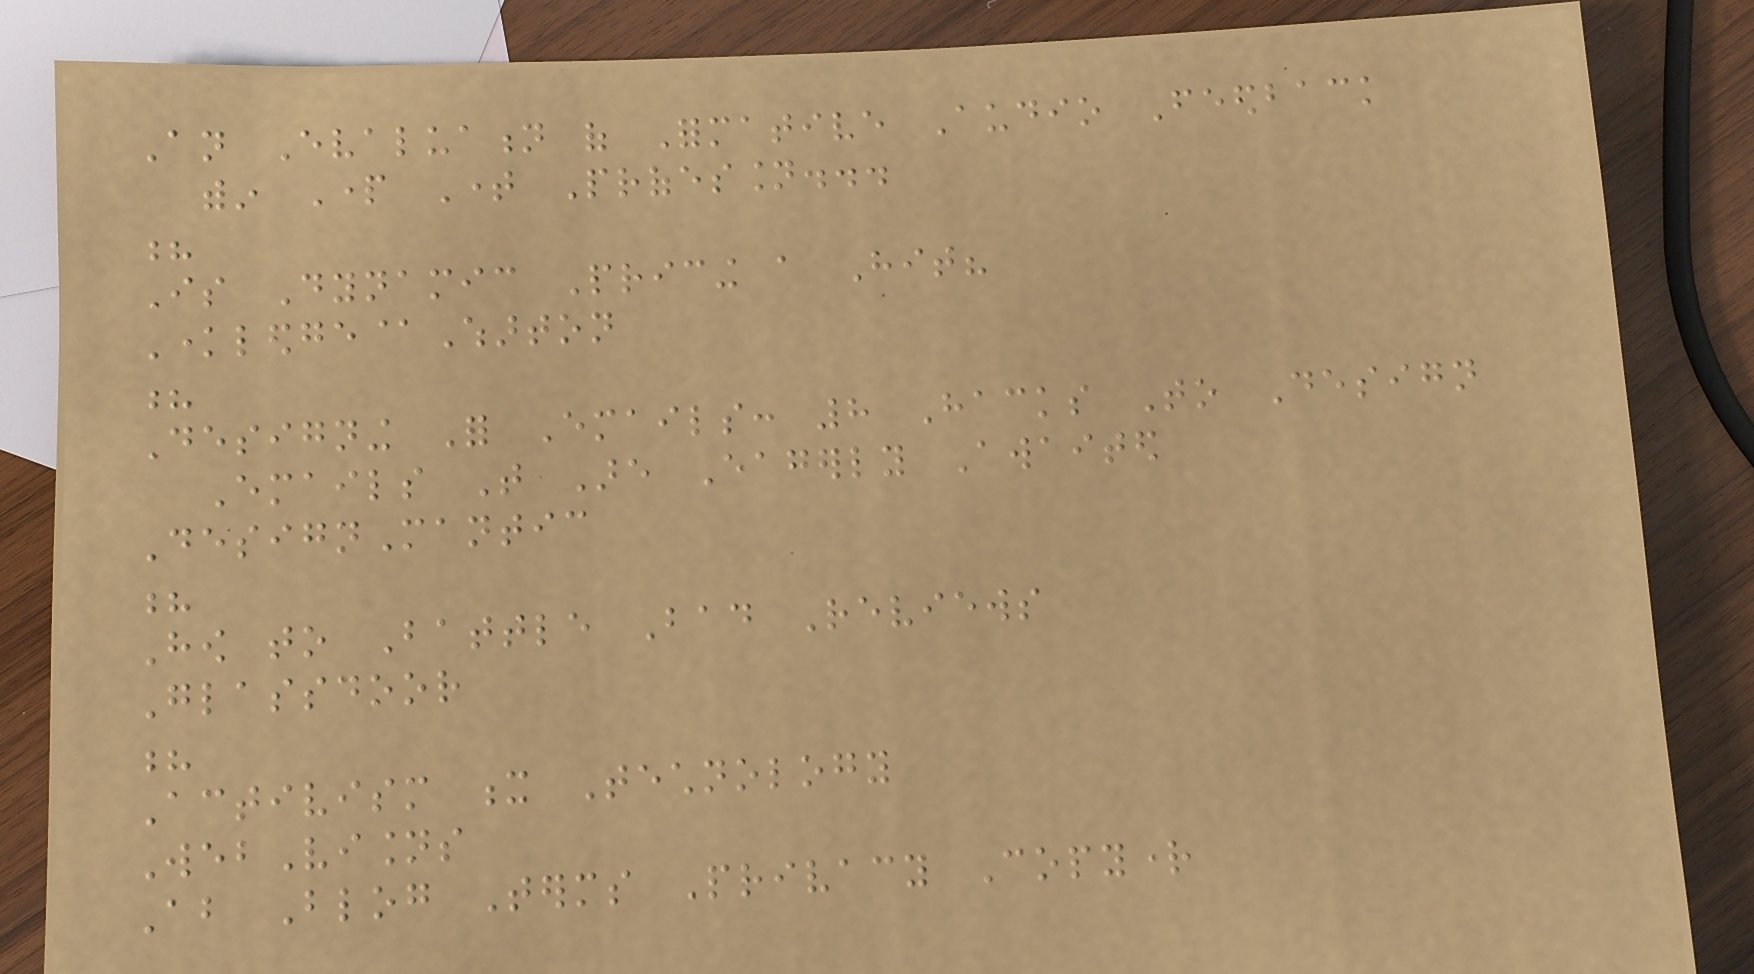An Evaluation of Formative Audio Feedback
within Part Time Profession...
?
Is Dynamic Pricing a Hit?
Knowledge@Wharton
?
Designing For Emails: 8 Hacks To Design
Emails That Are Eagerly Awaited
DesignMantic
?
How to Battle Bad Reviews
Glassdoor
?
Activism x Technology
WebVisions
About Blog Terms Privacy Copyright
